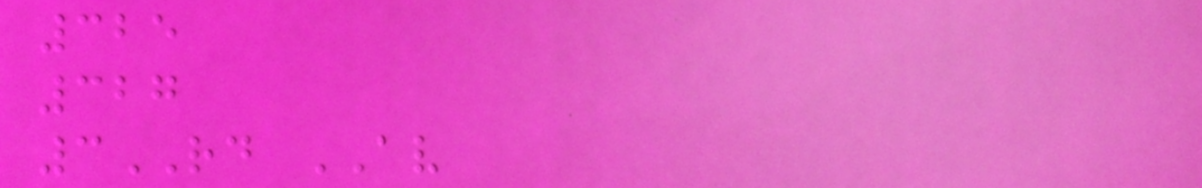325
327
3RD AV
